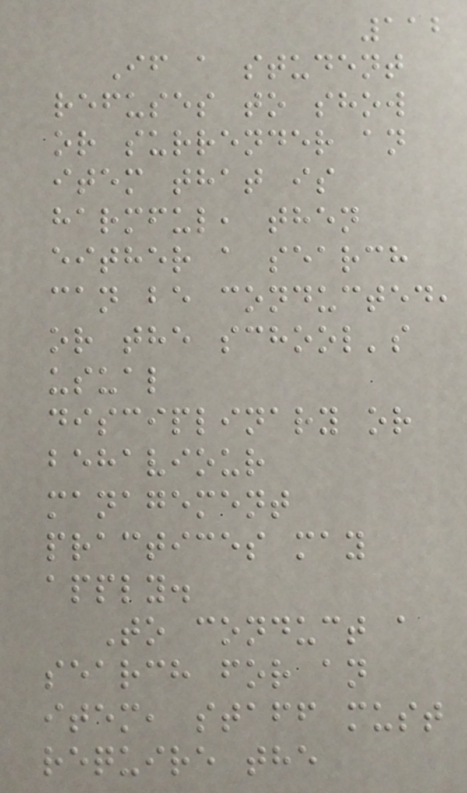112
If a student
refuses to show
or surrender an
item that is
harmful, then
either a search
can be conducted,
or the school's
usual
disciplinary or
behaviour
management
practices may
apply.
To conduct a
search for an
item, staff must
require the
